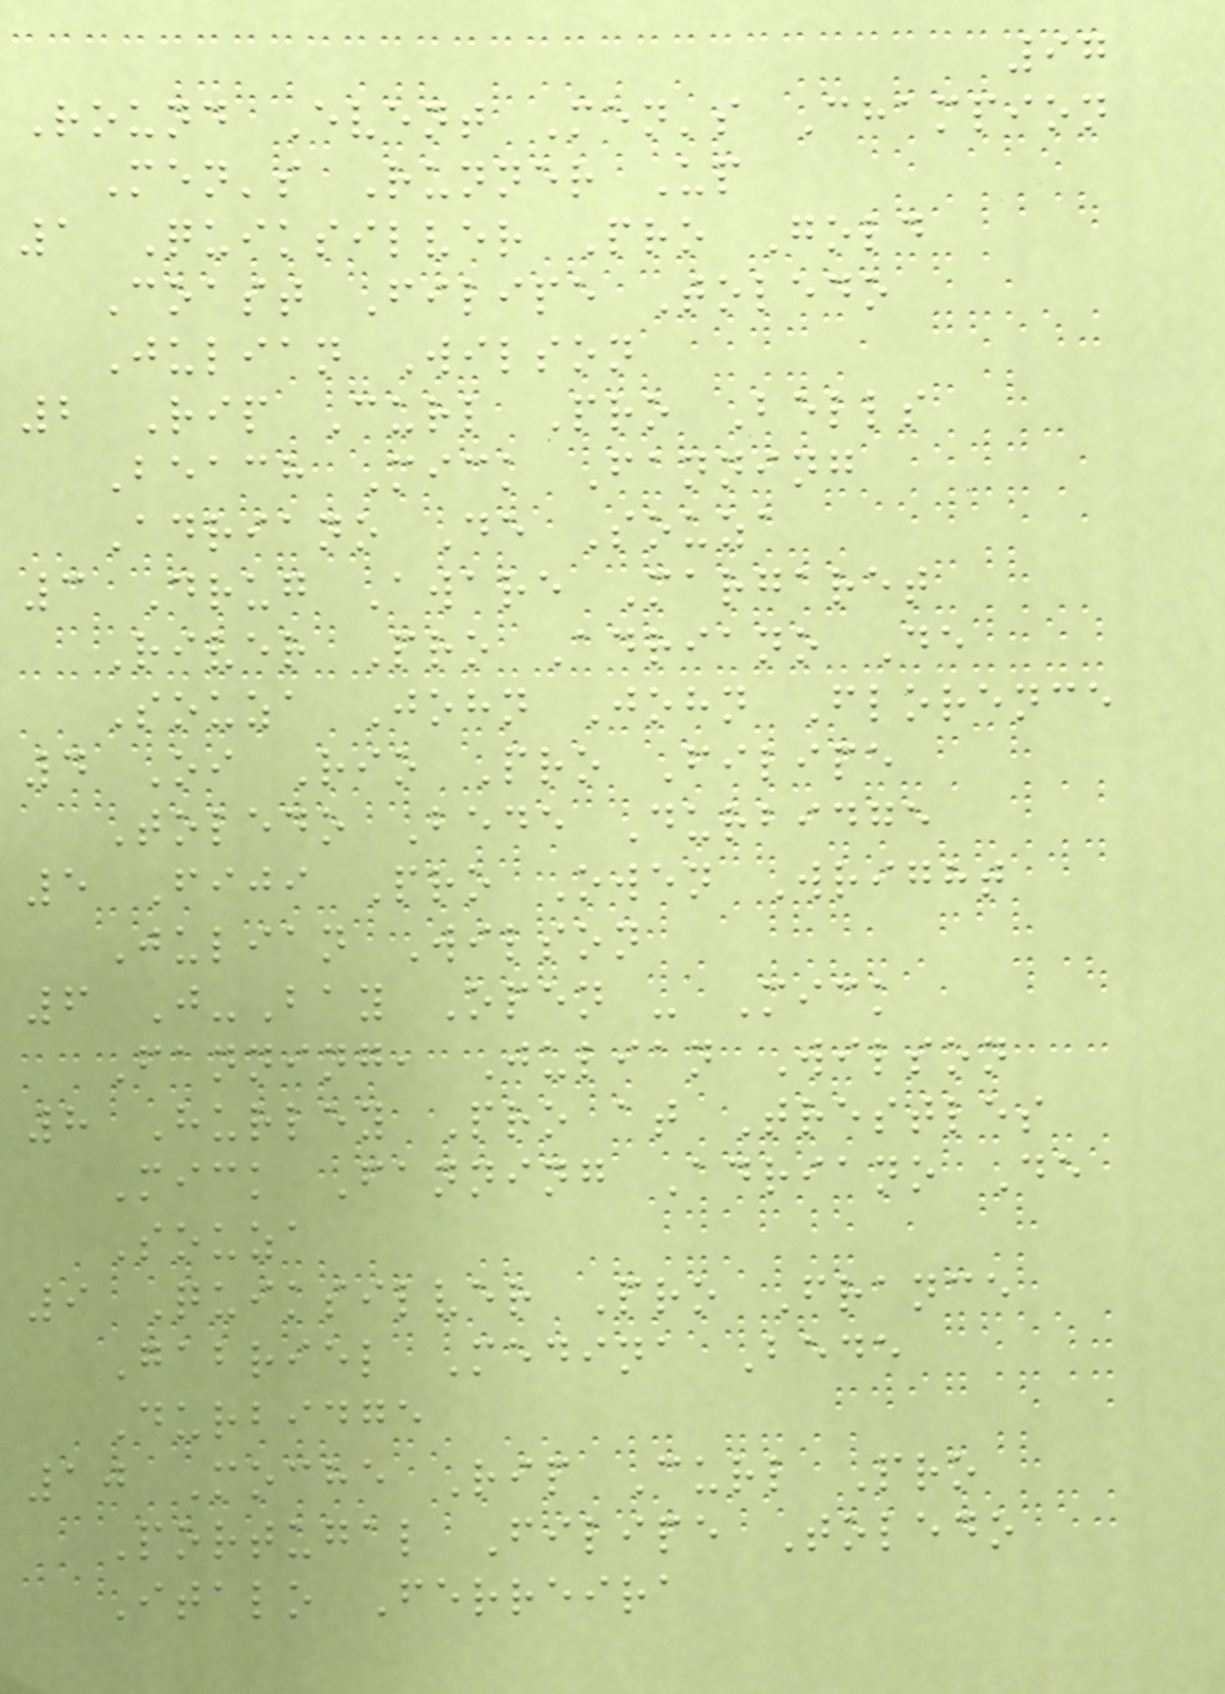97
Round Event Men's Champion
Men's Runner Up
1 Quiksilver Pro Gold
Coast Filipe Toledo
Julian Wilson
2 Rip Curl Pro Bells
Beach Mick Fanning
Adriano De Souza
3 Drug Aware Margaret
River Pro Adriano De
Souza John John Florence
4 Oi Rio Pro Filipe
Toledo Bede Durbidge
5 Fiji Pro Owen Wright
Julian Wilson
6 J-Bay Open - Mick
Fanning, Julian Wilson
8 Hurley Pro at Trestles
Mick Fanning Adriano De
Souza
9 Quiksilver Pro France
Gabriel Medina Bede
Durbidge
10 Moche Rip Curl Pro
Portugal Filipe Toledo
Italo Ferreira
